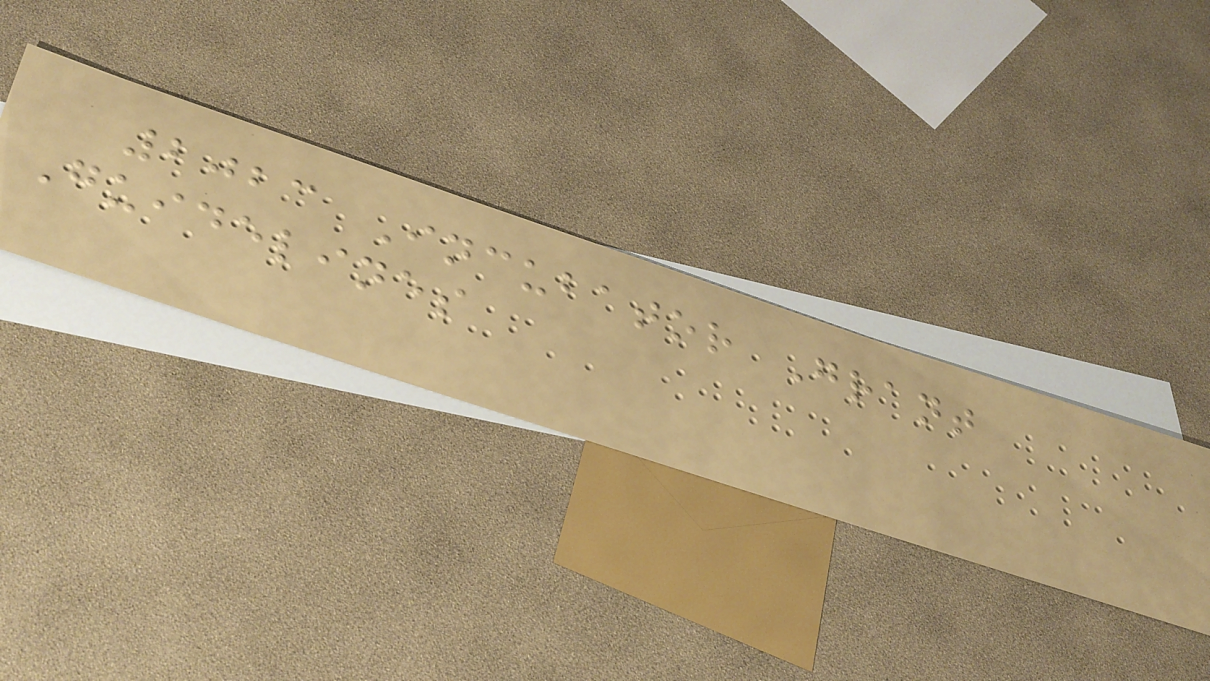2023 Incubator Grant
Guidelines
